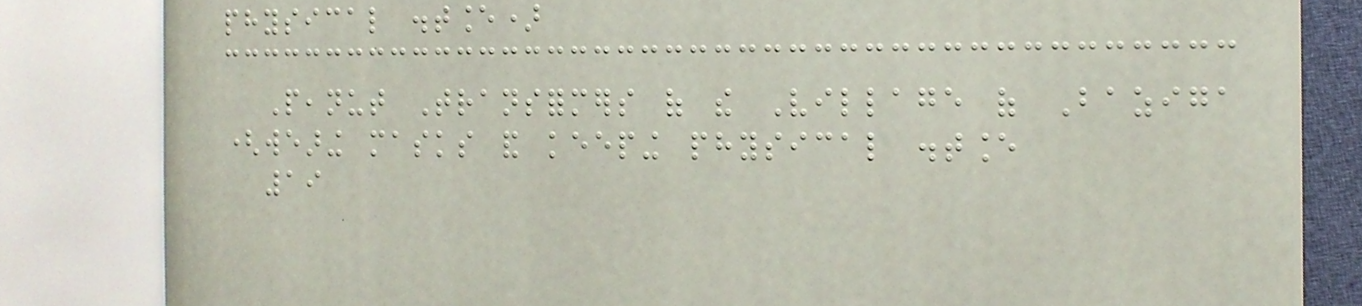physical distance)
Peanut Transformers of the Village of Baziga
(wearing masks and keeping physical distance
19
